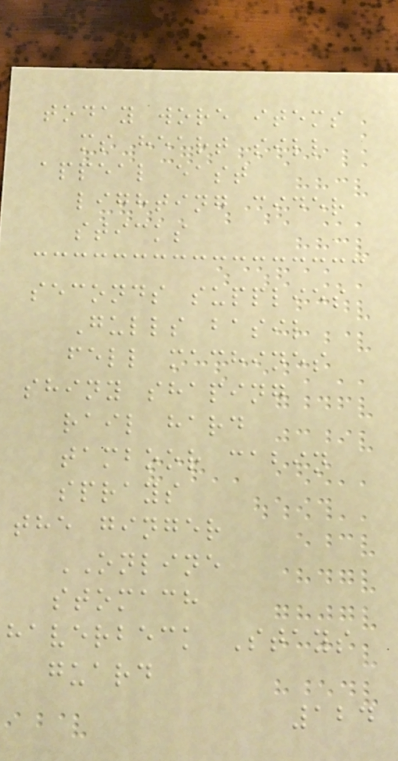today wore items
ms heart sill
appeal east
lighting cider
sticks
seconds supplies
Gulls basil
fell machines
shiny shaping
rail hard
tamboor cabin
sprays
the ginger
ONLINE
stomach
haverbeck Stays
guard
124
